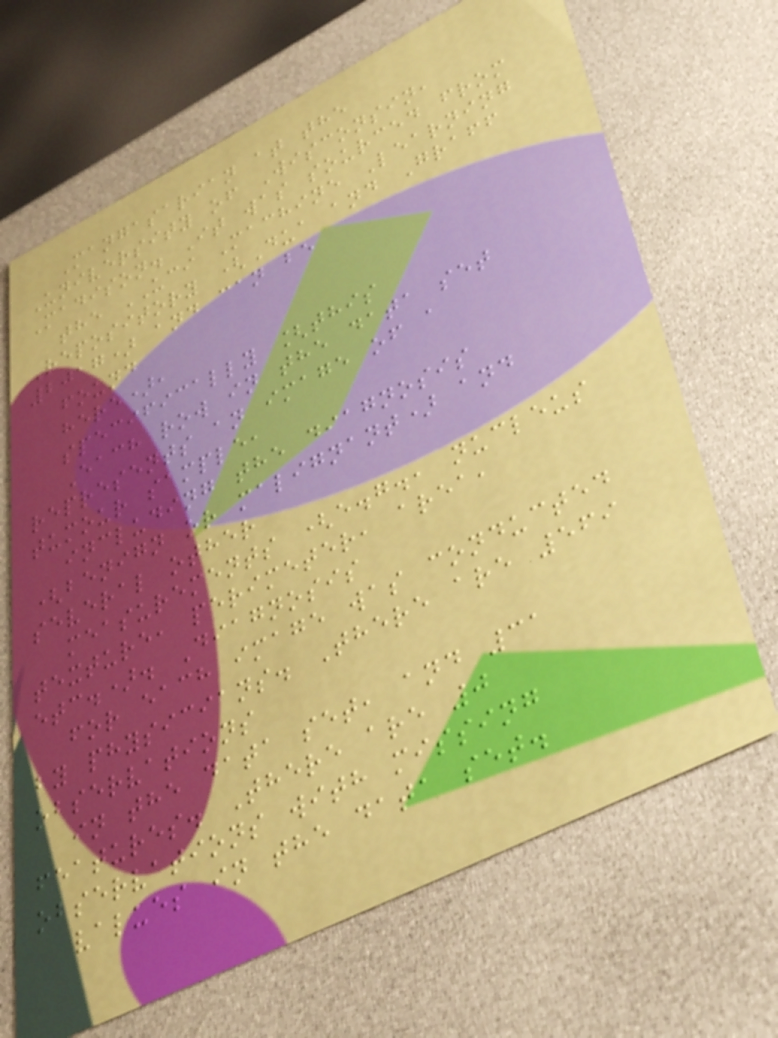Mangasarian at the
University of Wisconsin,
Madison. It was sourced from
the UCI Machine Learning
Repository (Dua and Graff
2017) and can be
found
here),
specifically [this
Each row in the data set
represents an image of a
tumour sample,
including the diagnosis
(benign or malignant) and
several other
measurements (e.g., nucleus
texture, perimeter, area,
etc.). Diagnosis
for each image was conducted
by physicians. There are 569
observations
in the data set, and 31
features. There are 0
observations with missing
values in the data set.
